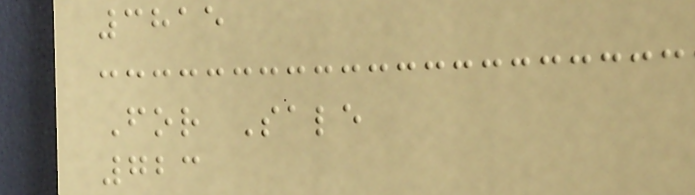3815
For Sale
723
